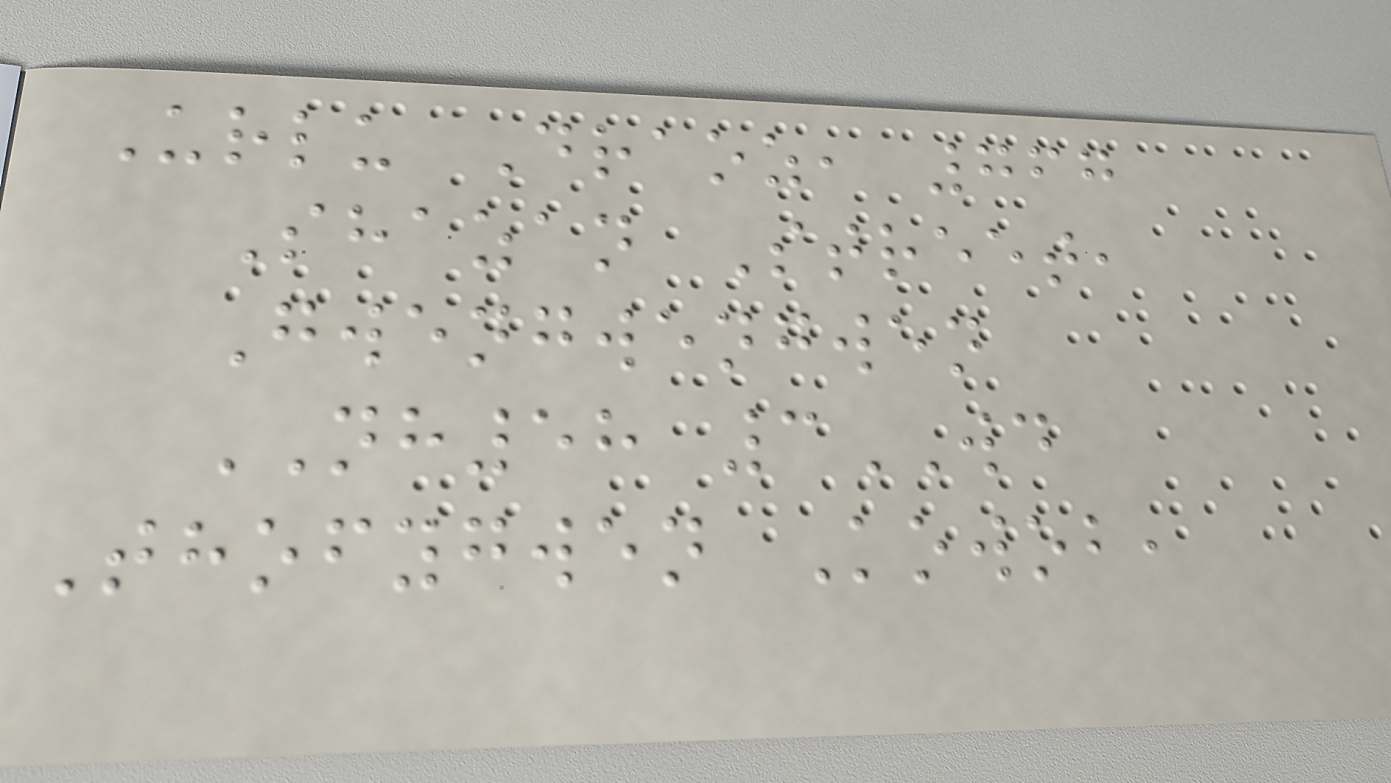Urlu Draoz, 767
Shazan Street,
Gwengwengwen
NH58 3WD
Thofygwen Kowob,
